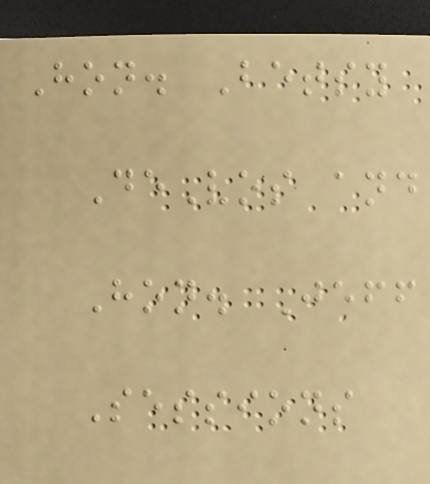Hon. Betsy
DeVos and
Hon. Jeff
Sessions
